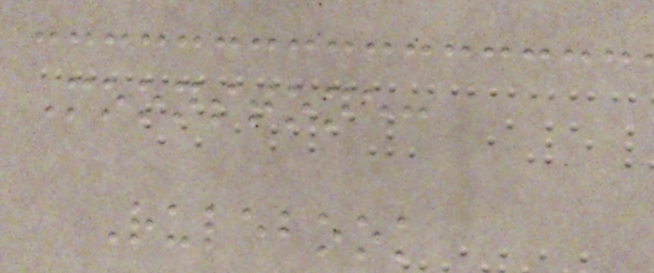Moonstone:
Rulebook
